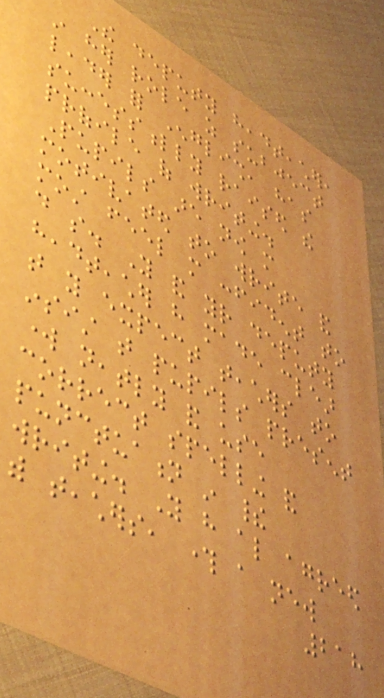The deputy headteacher,
in her role as subject
leader for English, has
successfully raised the
profile of writing.
Pupils are now more
motivated to write and
most feel more confident to
do so. You and your deputy
headteacher have made clear
that you expect teachers to
insist that pupils present
work neatly and use
correct spelling and
punctuation in their
writing. You have also agreed
with teachers, through a new
218
